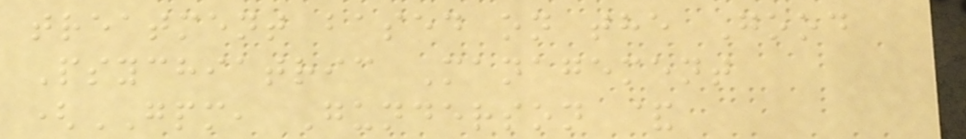treatment based on the Good
Psychiatric Management
(GPM, Gunderson &
